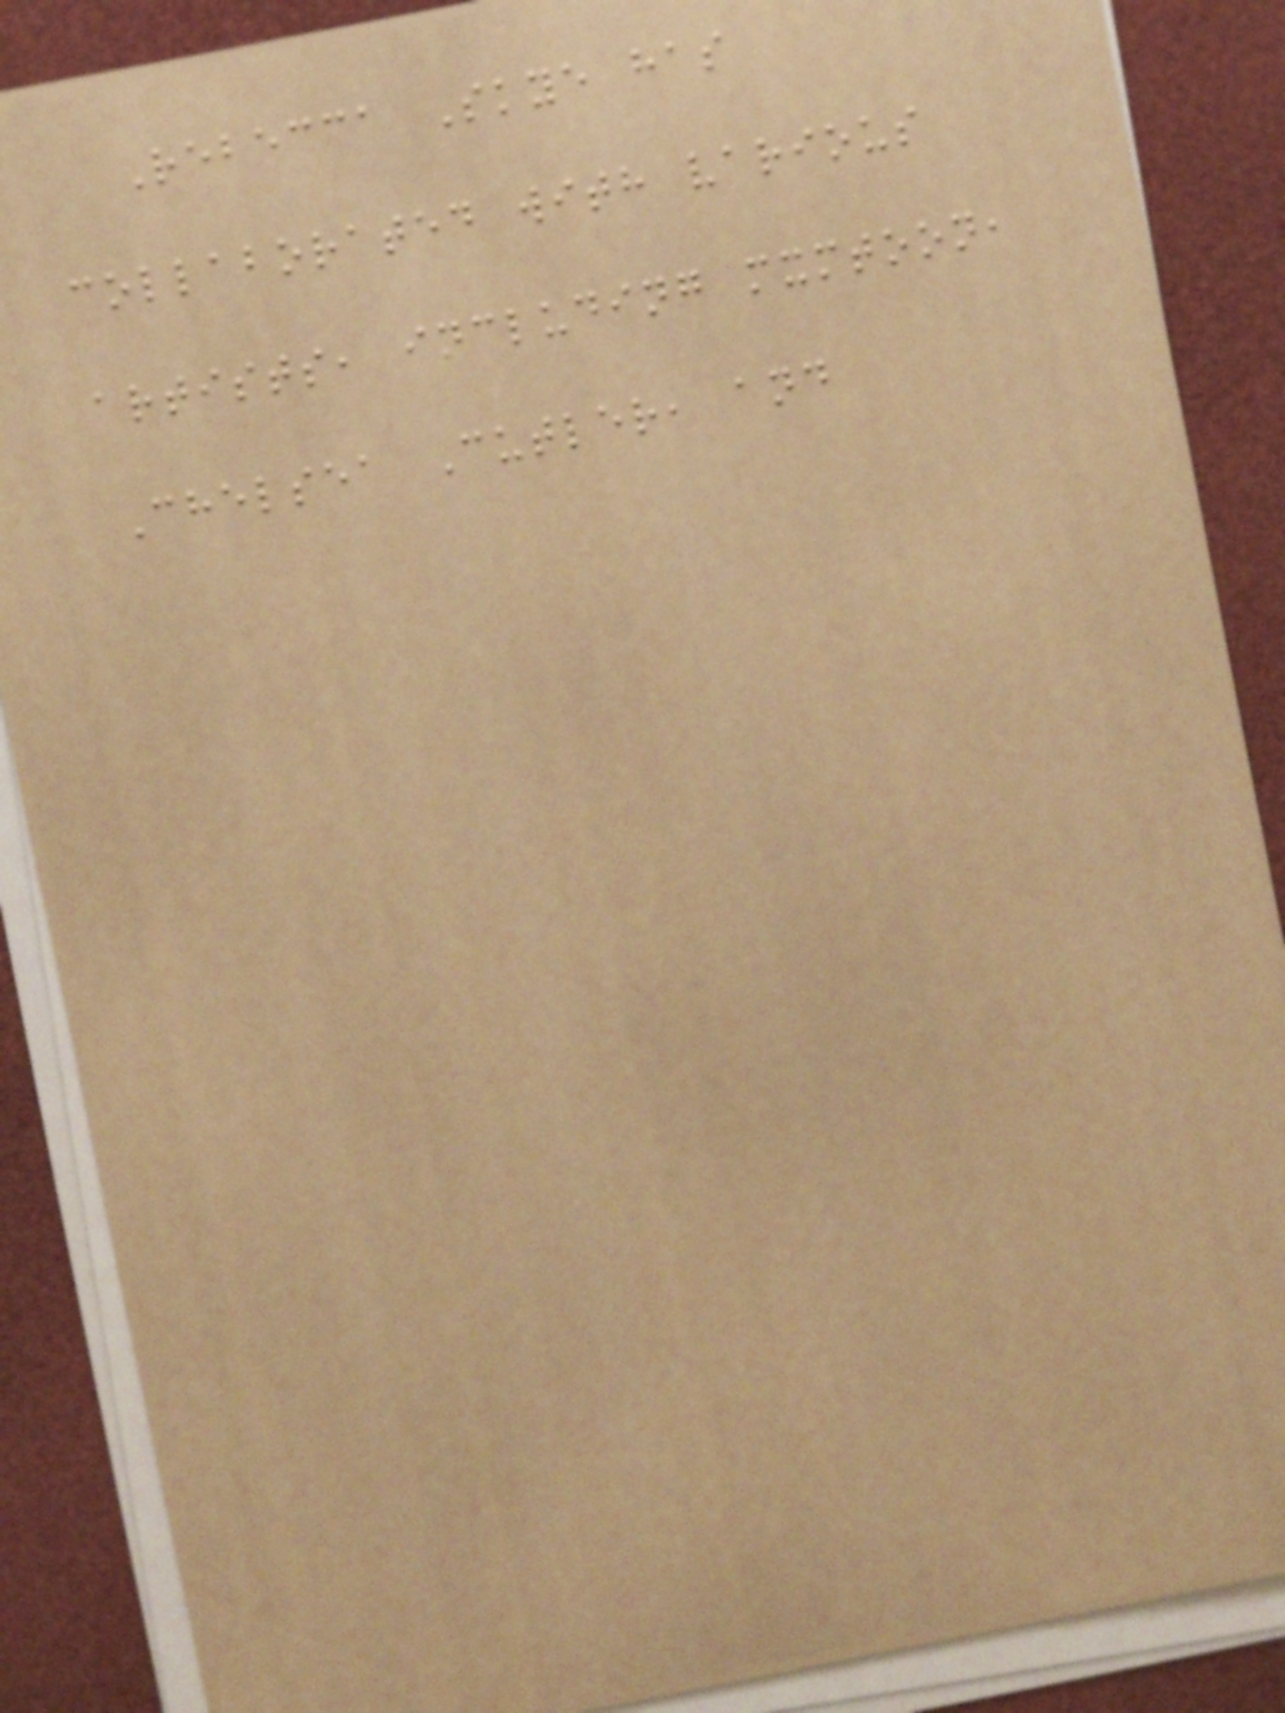Rebecca Skye has
collaborated with various
artists, including mxmtoon,
Chelsea Cutler, and
